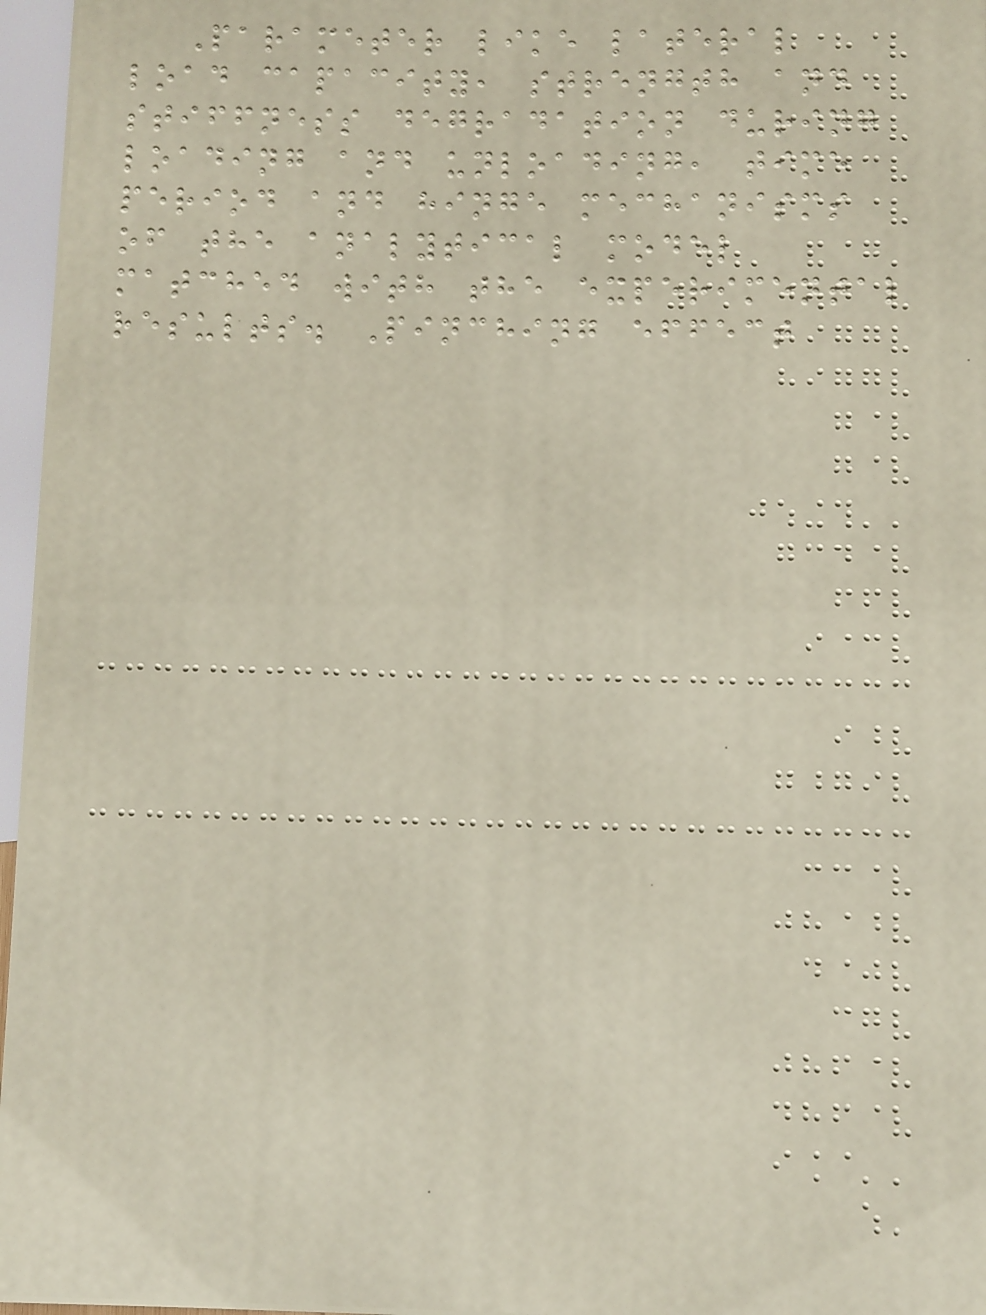Parameter like lateral
load capacity, strength and
stiffness degradation during
loading and unloading, time
period and hinge mechanisms
of the analytical model
matched with the experimental
results. Pinching effect
